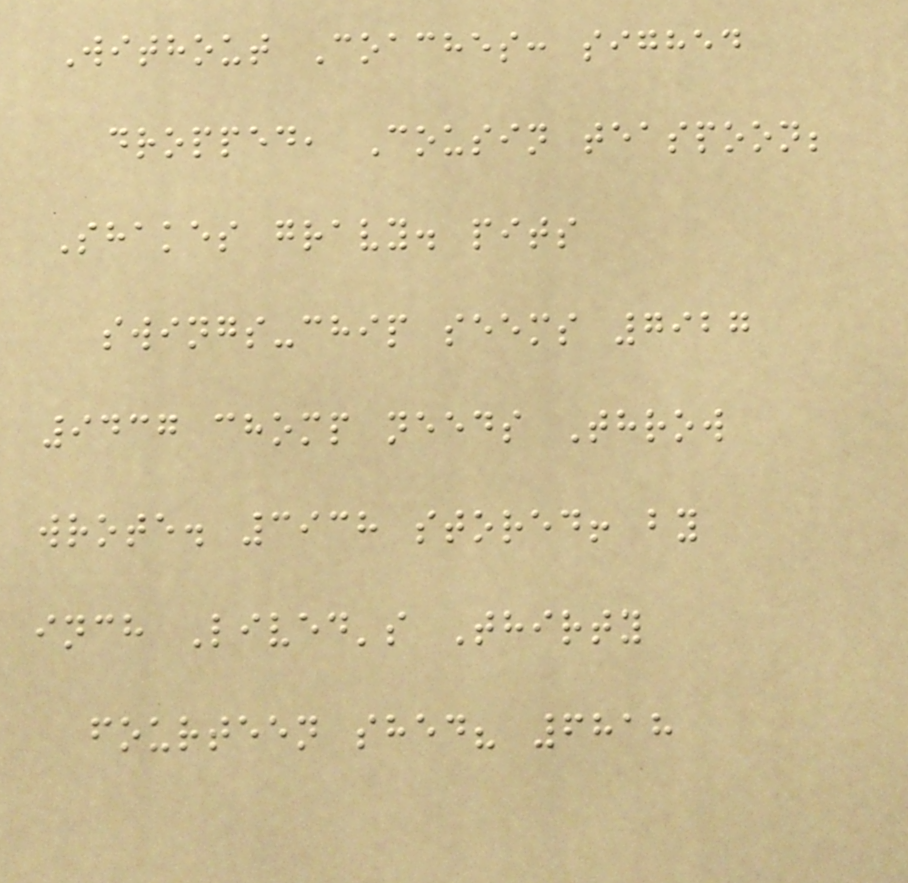Without Coaches: sighed
dropped, Cousin teaspoon;
Shakes gravy. pits
swings-chip seems 7927
9437 chomp needs Throw
wrote. 3938 stored! by
inch Lived's Thirty
fourteen shed? 6818
